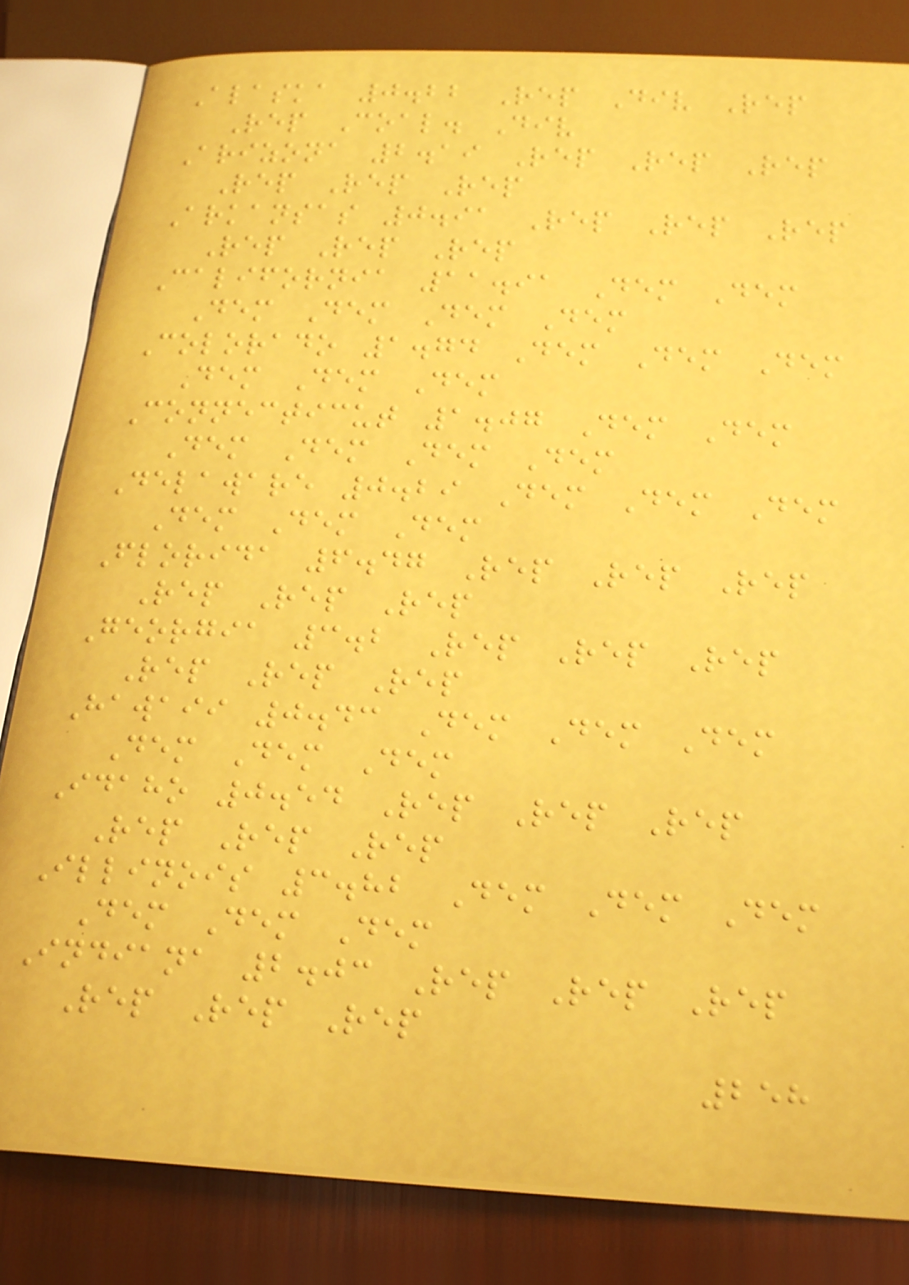Alaska 0.22 Rep Div Rep
Rep Coal. Div
Arizona 2.19 Rep Rep Rep
Rep Rep Rep
Arkansas 0.91 Rep Rep Rep
Rep Rep Rep
California 11.91 Dem Dem
Dem Dem Dem Dem
Colorado 1.74 Dem Dem Dem
Dem Dem Dem
Connecticut 1.07 Dem Dem
Dem Dem Dem Dem
Delaware 0.29 Dem Dem Dem
Dem Dem Dem
Florida 6.47 Rep Rep Rep
Rep Rep Rep
Georgia 3.2 Rep Rep Rep
Rep Rep Rep
Hawaii 0.43 Dem Dem Dem
Dem Dem Dem
Idaho 0.54 Rep Rep Rep
Rep Rep Rep
Illinois 3.82 Dem Dem Dem
Dem Dem Dem
Indiana 2.03 Rep Rep Rep
Rep Rep Rep
258
